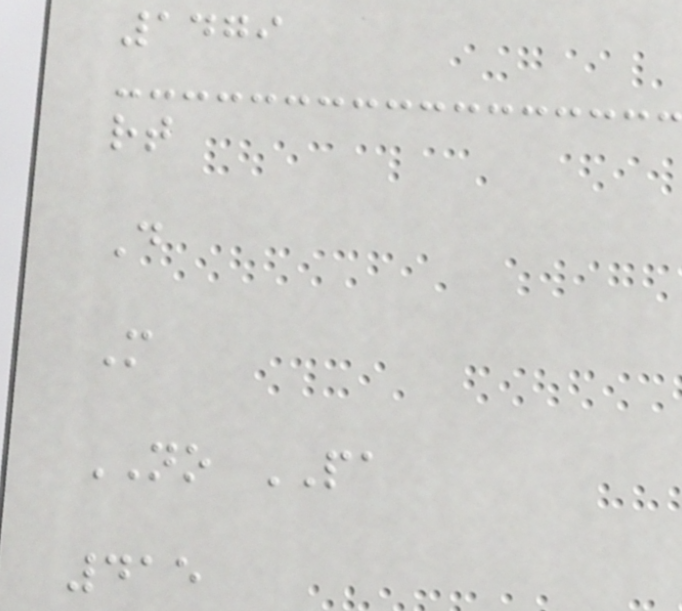1479
rt
D
M
NO PA
415
